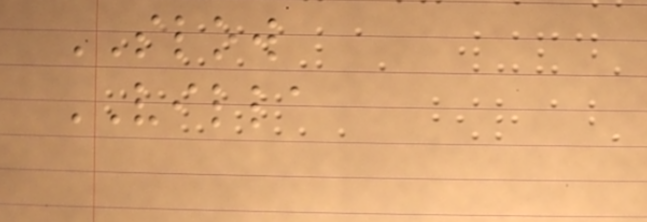SLOW
VILLA
